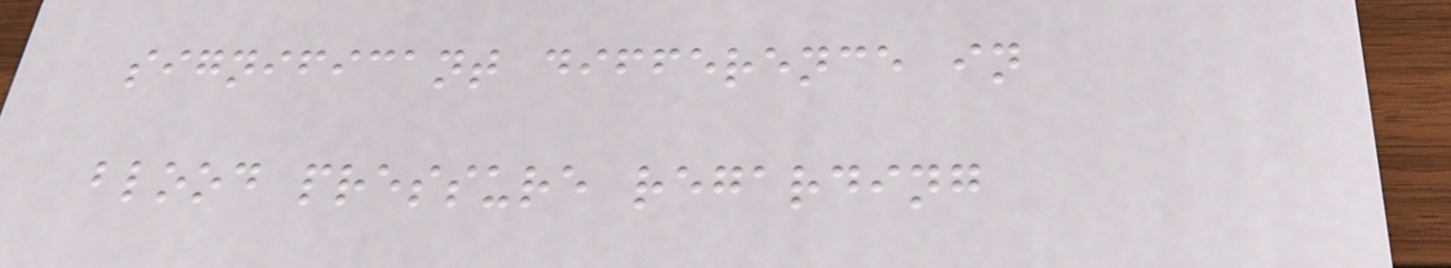significant difference in
blood pressure regarding
